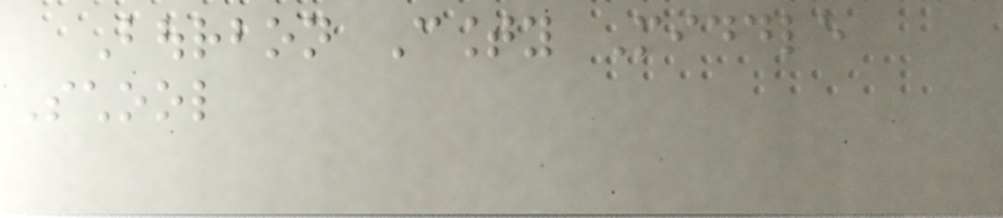Bourbon County Middle
School
